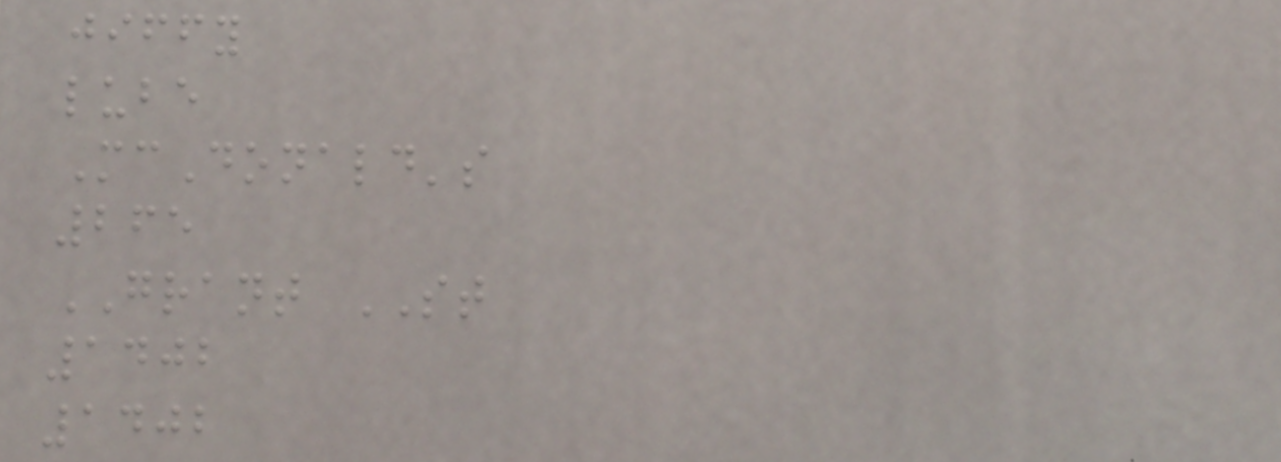jiffy
lube
McDonald's
265
GRANT ST
1402
1402
